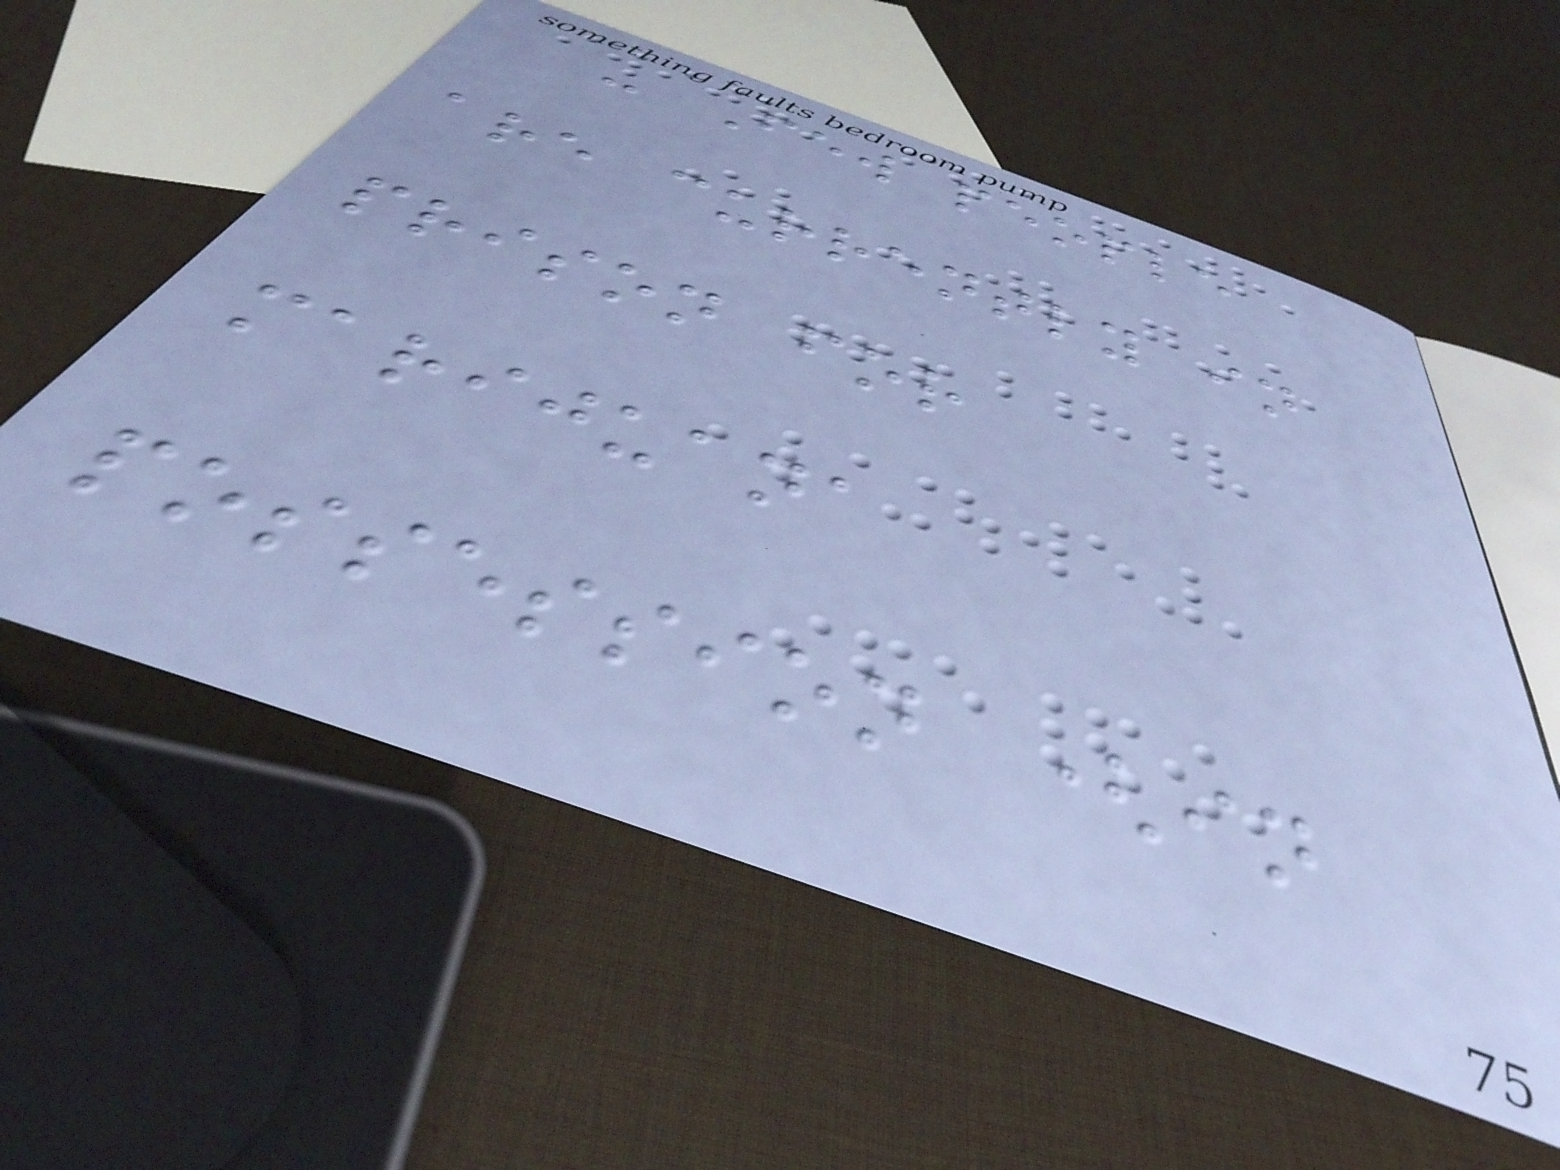- Few people
are currently in
prison for
marijuana
possession (in
